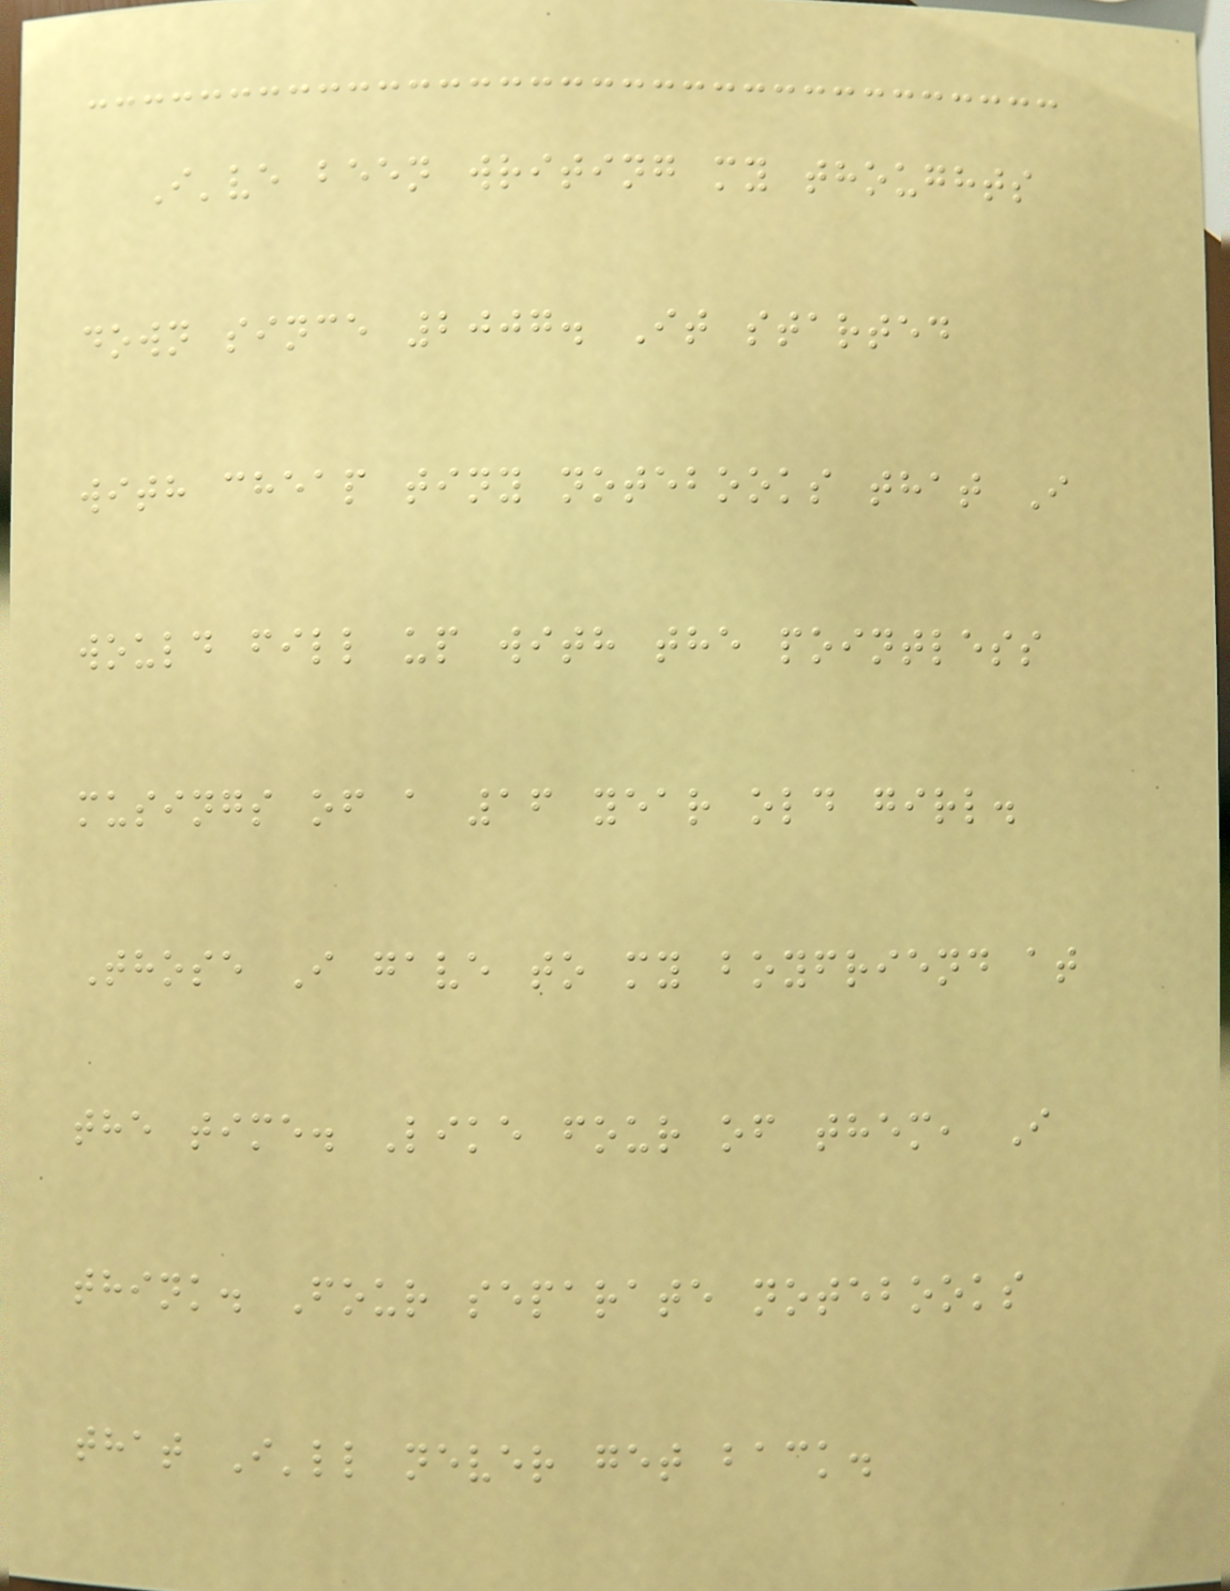I've been writing my thoughts
down since 2007. It started
with cheap tiny notebooks that I
would fill up with the pointless
musings of a 16 year old girl.
Those I gave to my boyfriend at
the time. Like four of them, I
think. Four separate notebooks
that I'll never get back.
